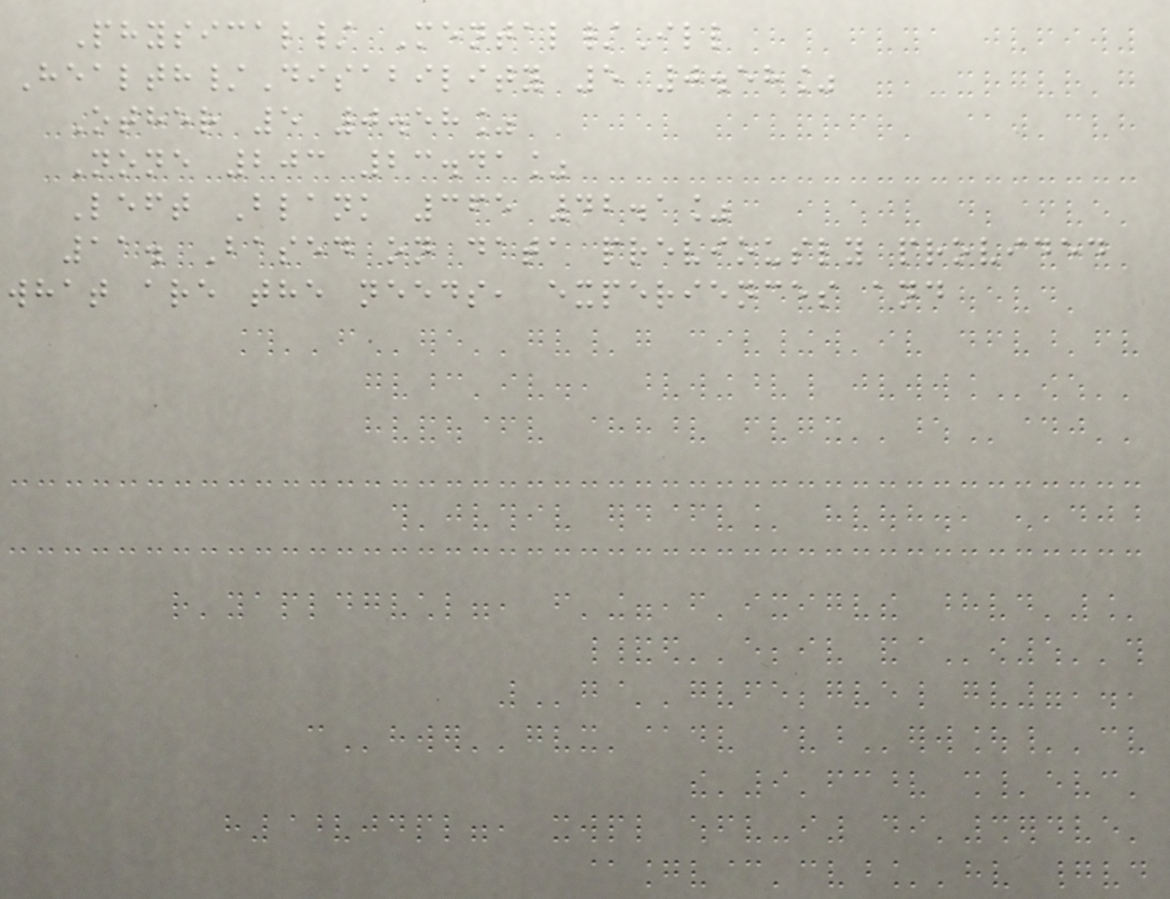Physical/ Mental/Ill
Health/Disability 5 0.58%
Other 5 0.58%
None 203 23.41%
Left Blank 365 42.1%
11. Based on data previously provided
what are the needs, experiences and
